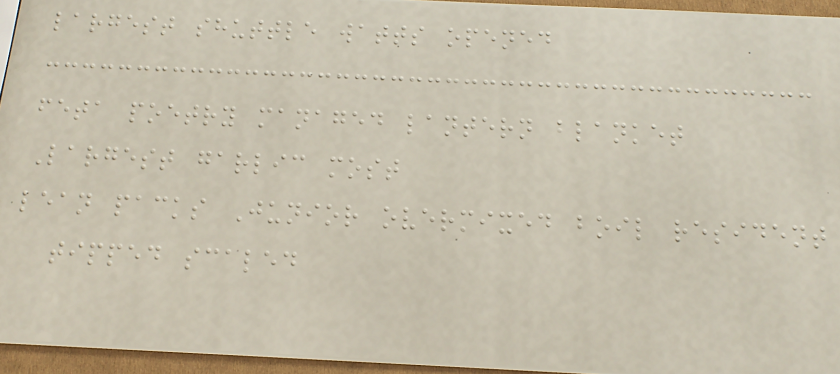largest shuttle watts opened
feta poetry managed lantern blanket
Largest garlic most
lean packs Junior overmixed boil resident
tipped scaled
